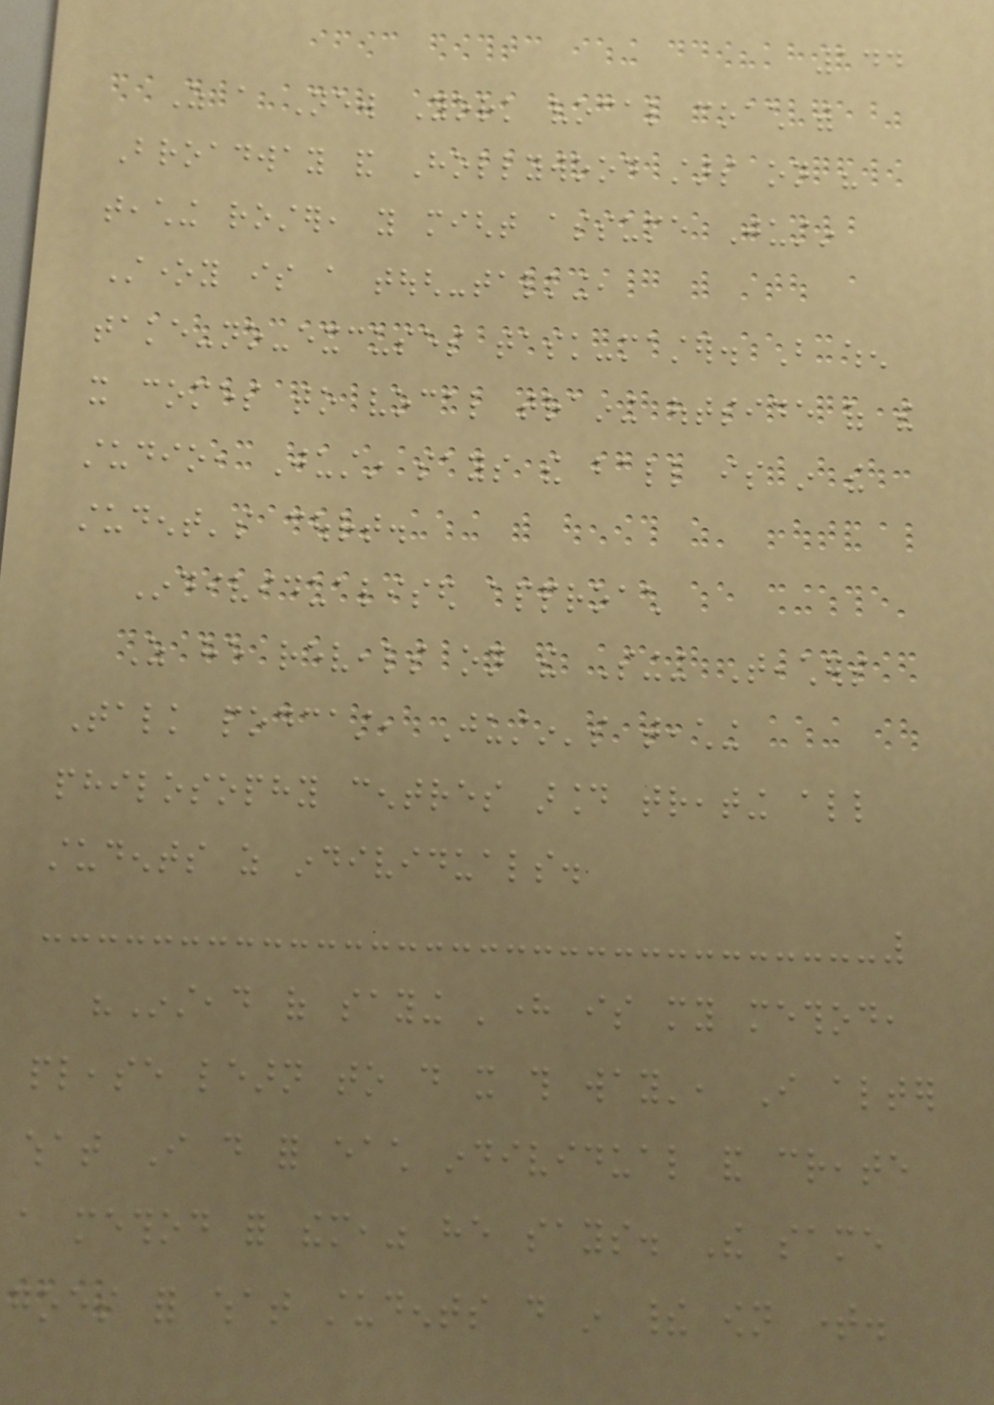144
As a New York vocal coach with
Broadway and Hollywood stars on his
teaching roster, you might assume Justin
Stoney is a tough-talking,
take-no-excuses task-master. But when
it comes to vocal training outside of the
studio, Justin says the ball is in the
student's court.
Individualised approach
As he reveals on the Singing Teachers
Talk podcast, Justin's teaching
philosophy centres around treating all
students as individuals.
"Instead of saying 'here is my method,
please learn to do it this way', I alter
what I do for each individual and create
a method for them," he says. The same
goes for what students do in their own time.
